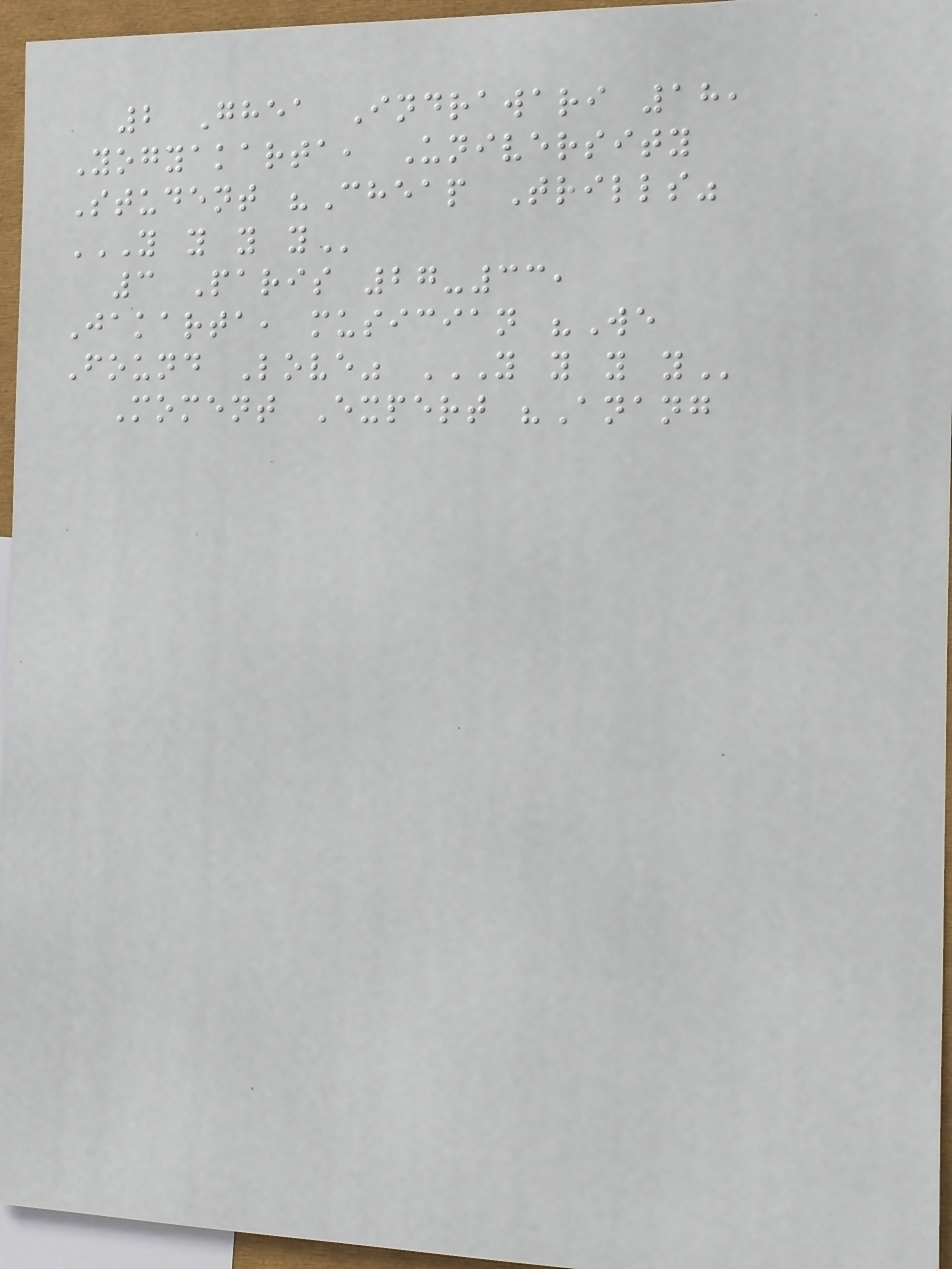2 Ghea Indrawari 18,
Yogyakarta, University
Student "Cheap Trills"
Y Y Y Y
3 Paris 27-33,
Jakarta, musician "We
Found Love" Y Y Y Y
Moment Expert "Anang
